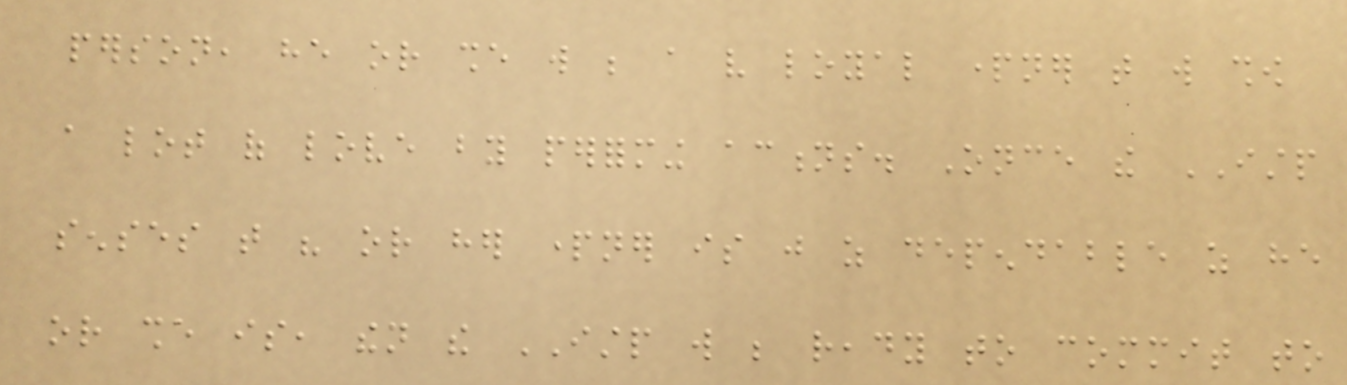person, he or she will be a very loyal partner that will show
a lot of love by performing actions. Once the ISTP
senses that his or her partner is just as dependable as he
or she is, then the ISTP will be ready to commit to
